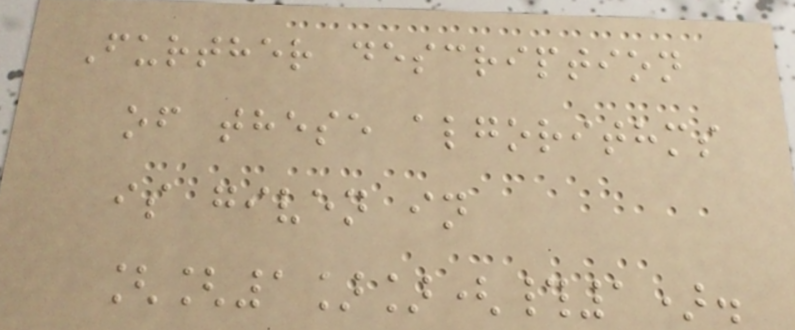Further description
of these algorithms
is given in
[[1]](#1).
